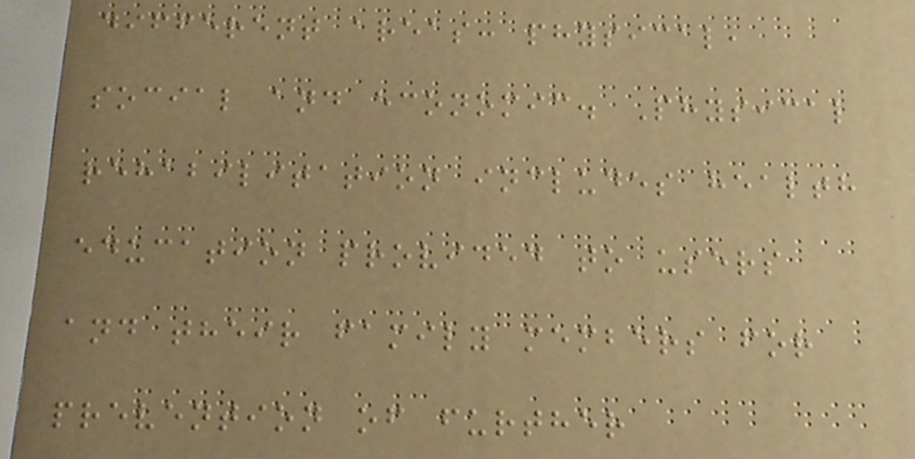different areas: physical,
social and economic. Physical
rehabilitation includes health
education provided to users
and their family members for
prevention of further
